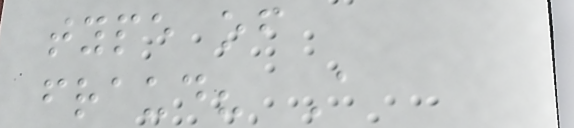type of
fraud? A
